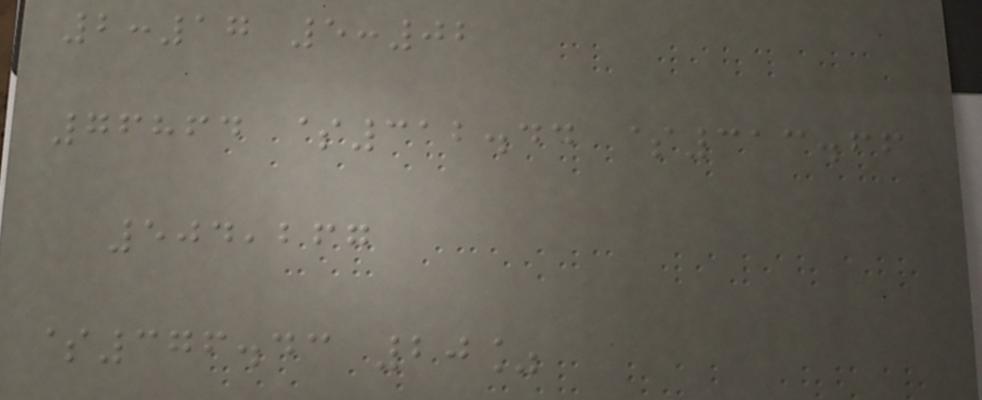2:17 5:02
76864 $312.44 $313.66
504,267
$376.43 20%
